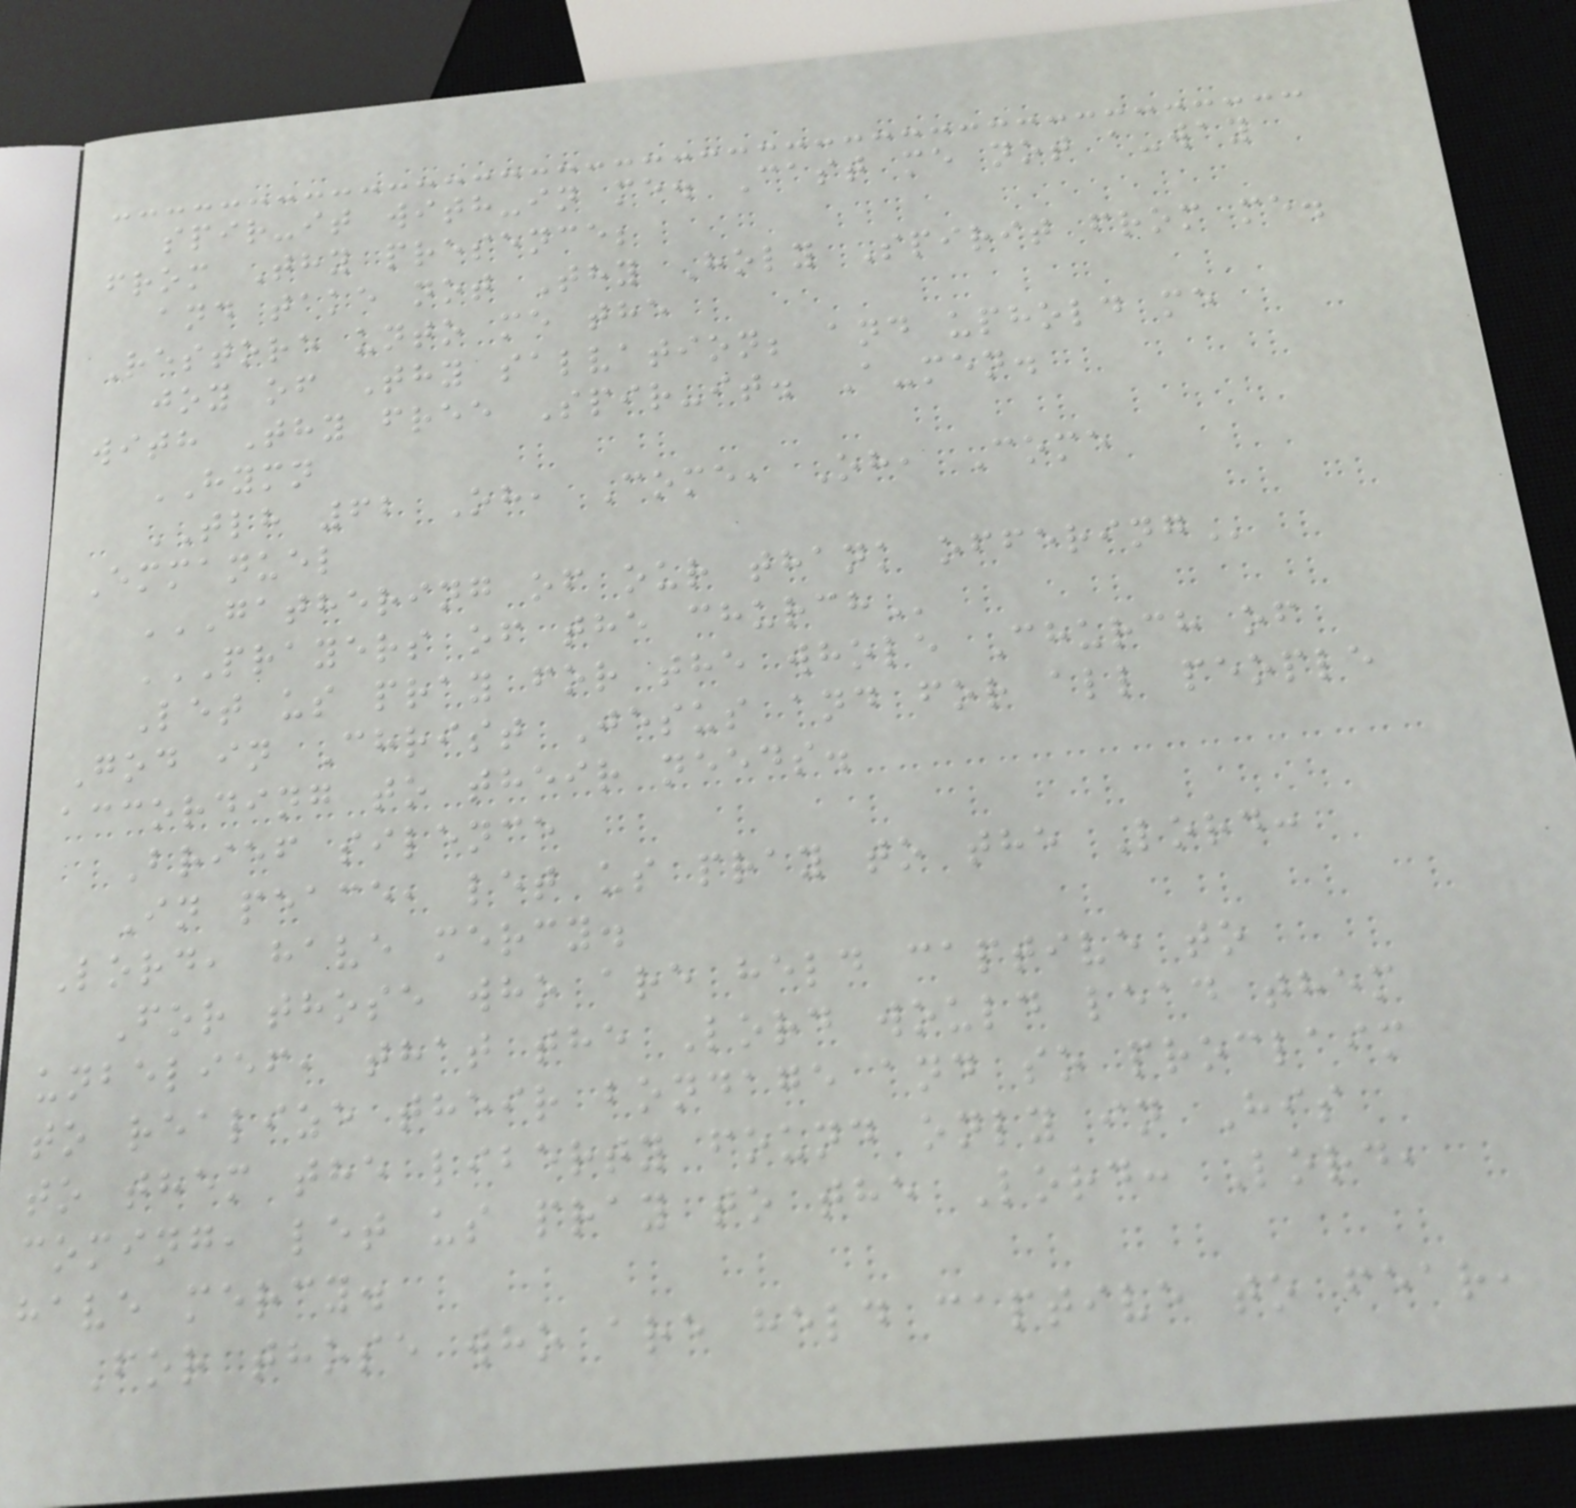spir-it with-in me. Cast me not a-way
from Thy presence;
and take not Thy Holy Spirit from me.
Restore unto me the
joy of Thy salvation; and uphold me
with Thy free Spir-it. A-men.
HYMN
TLH 62 Oh, Come, Oh, Come
Emmanuel
GATHERING OF OUR THANK OFFERING
PRAYERS OF THE CHURCH
Let us pray for the whole Church of
God in Christ Jesus and for all people
according to their needs.
Brief silence
In peace, let us pray to the Lord:
Lord, have mercy.
For those who are held captive to
unbelief, that the Lord would lead them
to realize their bondage and so proclaim
to them the liberty found only in His
coming, let us pray to the Lord: Lord,
have mercy.
For those who are held captive to fear,
